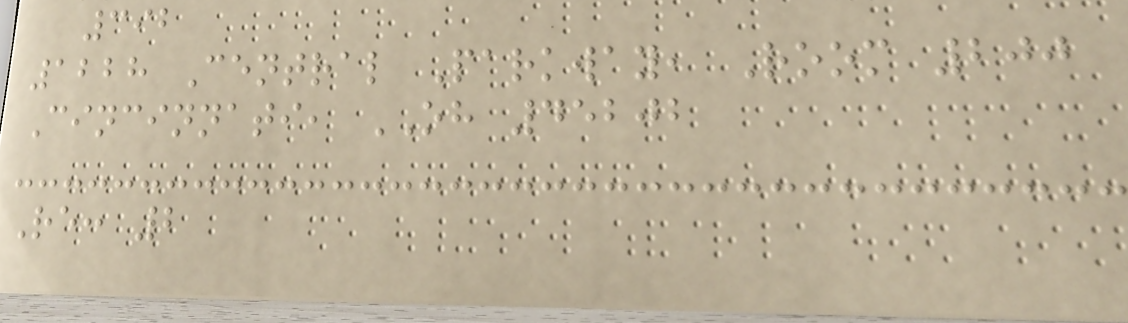392
1228 Central Parkway, Room 200
Cincinnati, OH 45202
Re: 2
